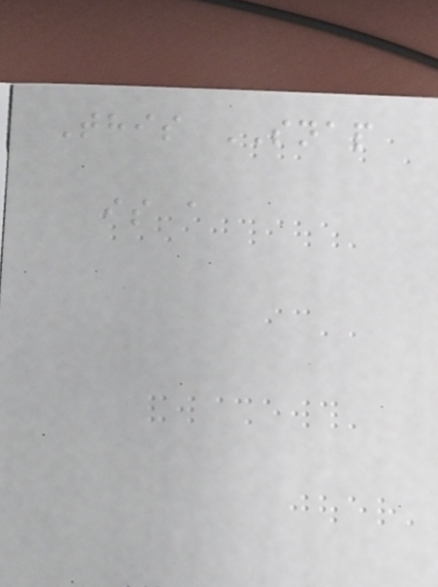This SNAP
is a
